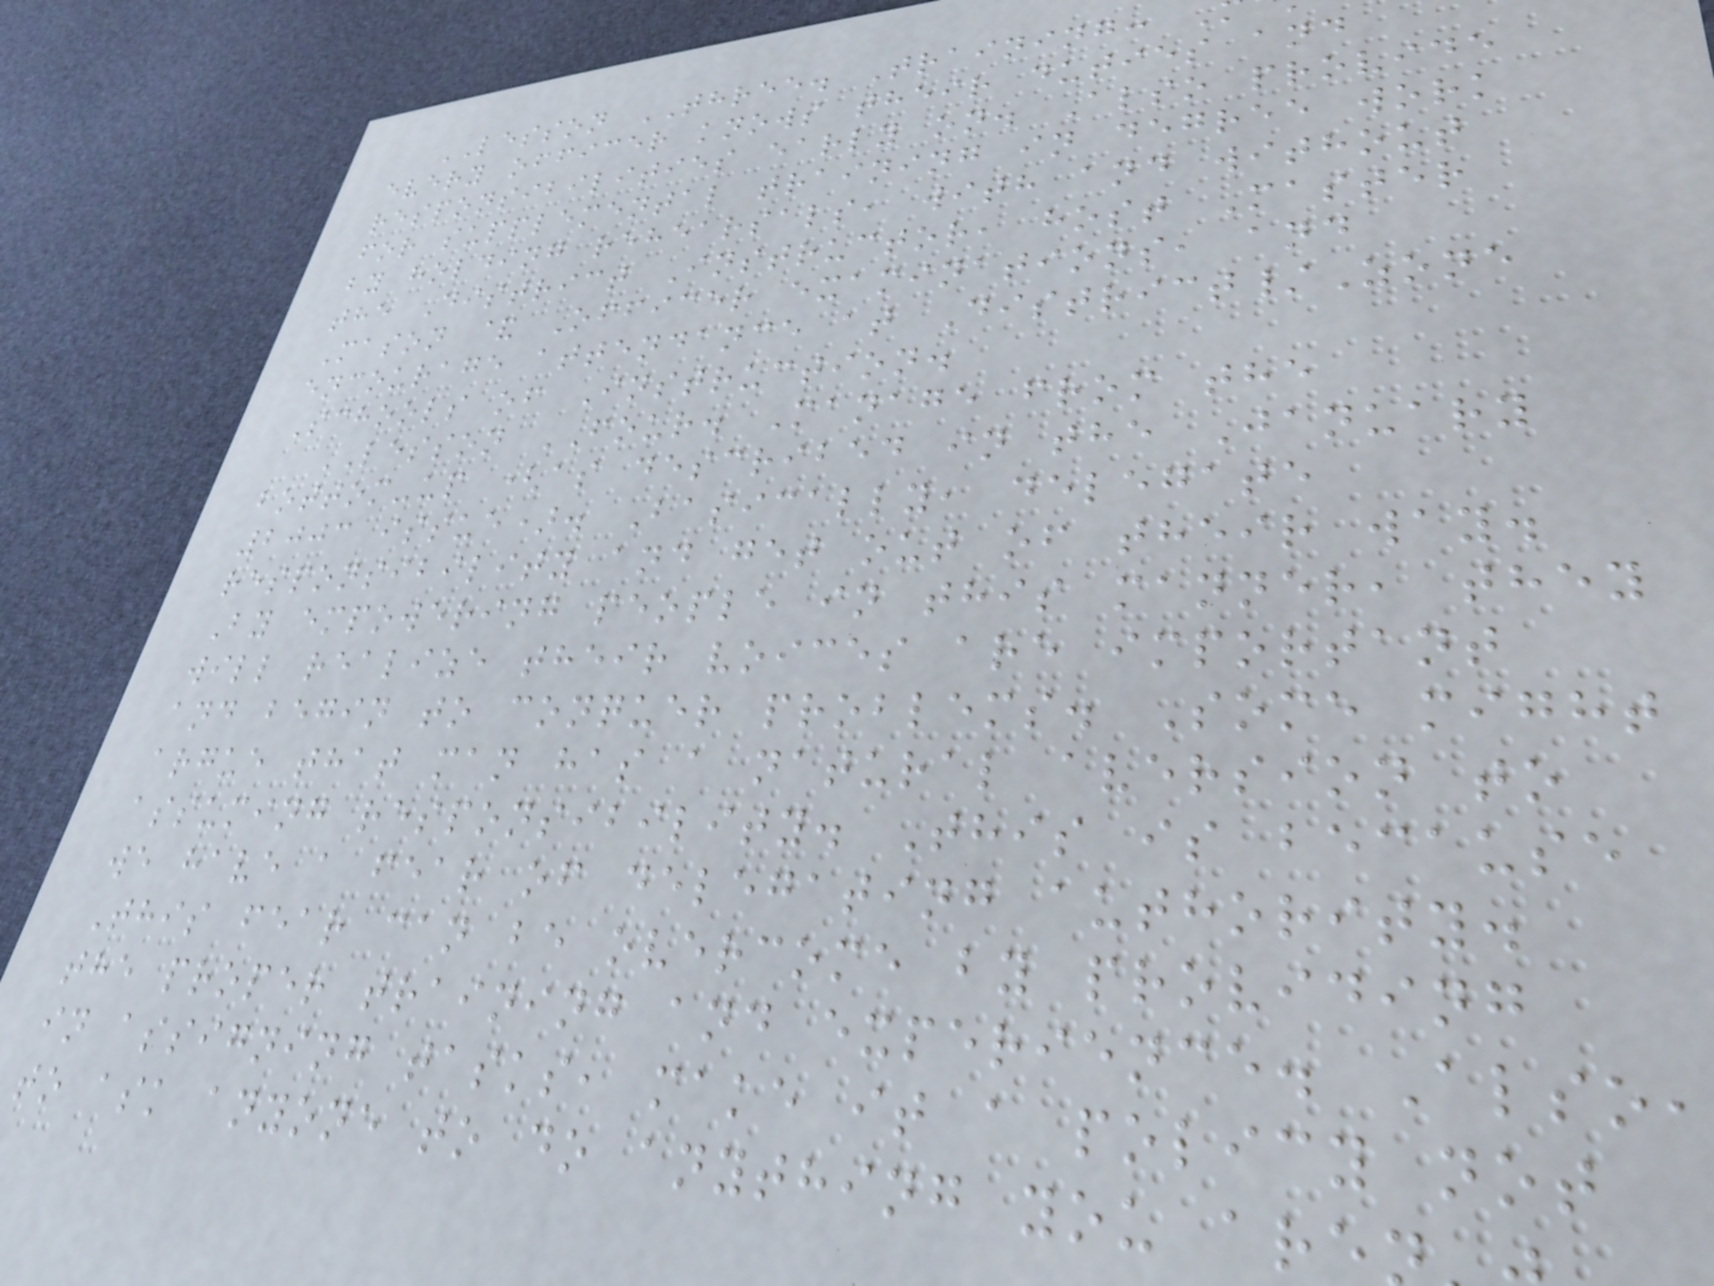LESSON THREE. Training:
every officer knows their duties and
responsibilities early on. Also provide
for supplemental training in degree work
by holding rehearsals, with and without
the District Instructor, host Master
Mason & Officer examinations, and
encourage attendance at District/Zone
Schools of Instruction.
LESSON FOUR. Manage from the
bottom-up (as described in the January
2003 issue). Basically, delegate
responsibility and get out of their way.
By empowering people in this manner, they
will realize their voices are important
and begin to conquer problems. Some might
argue that man has a natural aversion to
assuming responsibility. This is because
we have a fear of delegating authority.
This fear can be overcome by providing
the proper training and experience. Also,
in assigning tasks, make it a policy not
to ask anyone to do anything you are
